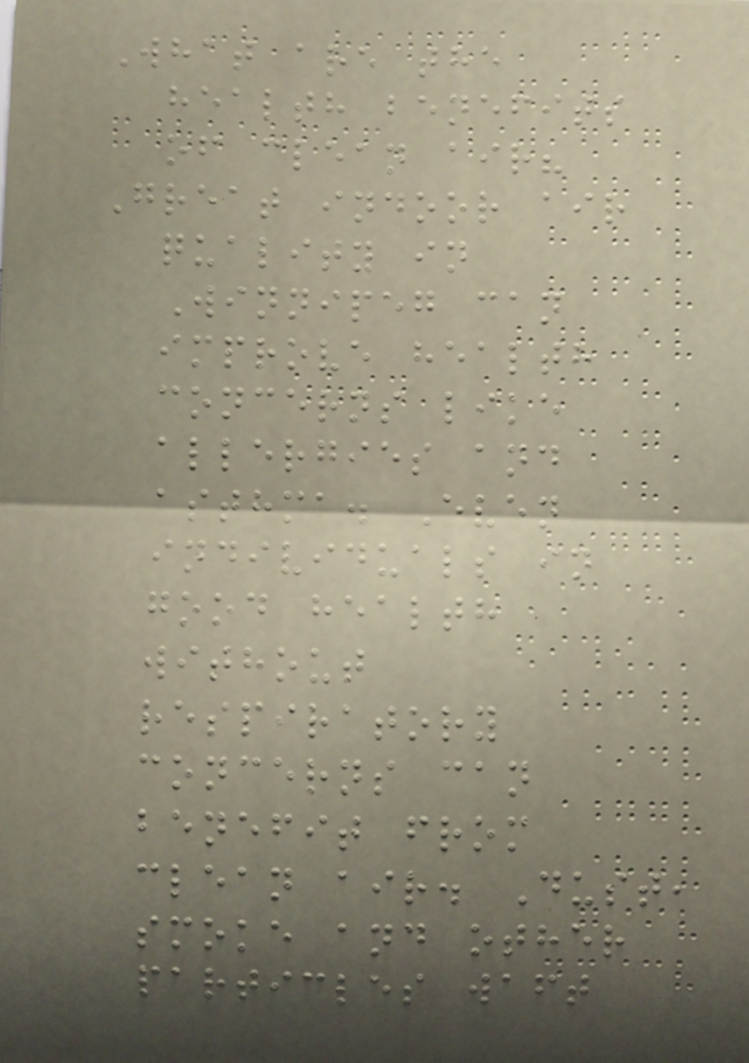What are the
health benefits
of clean air?
Great indoor air
quality in
Winnipeg can
improve health
concerns like
allergies and
asthma. Even
individuals in
good health
without
respiratory
concerns can
benefit from
clean air. Dust,
smoke and other
particles waft
